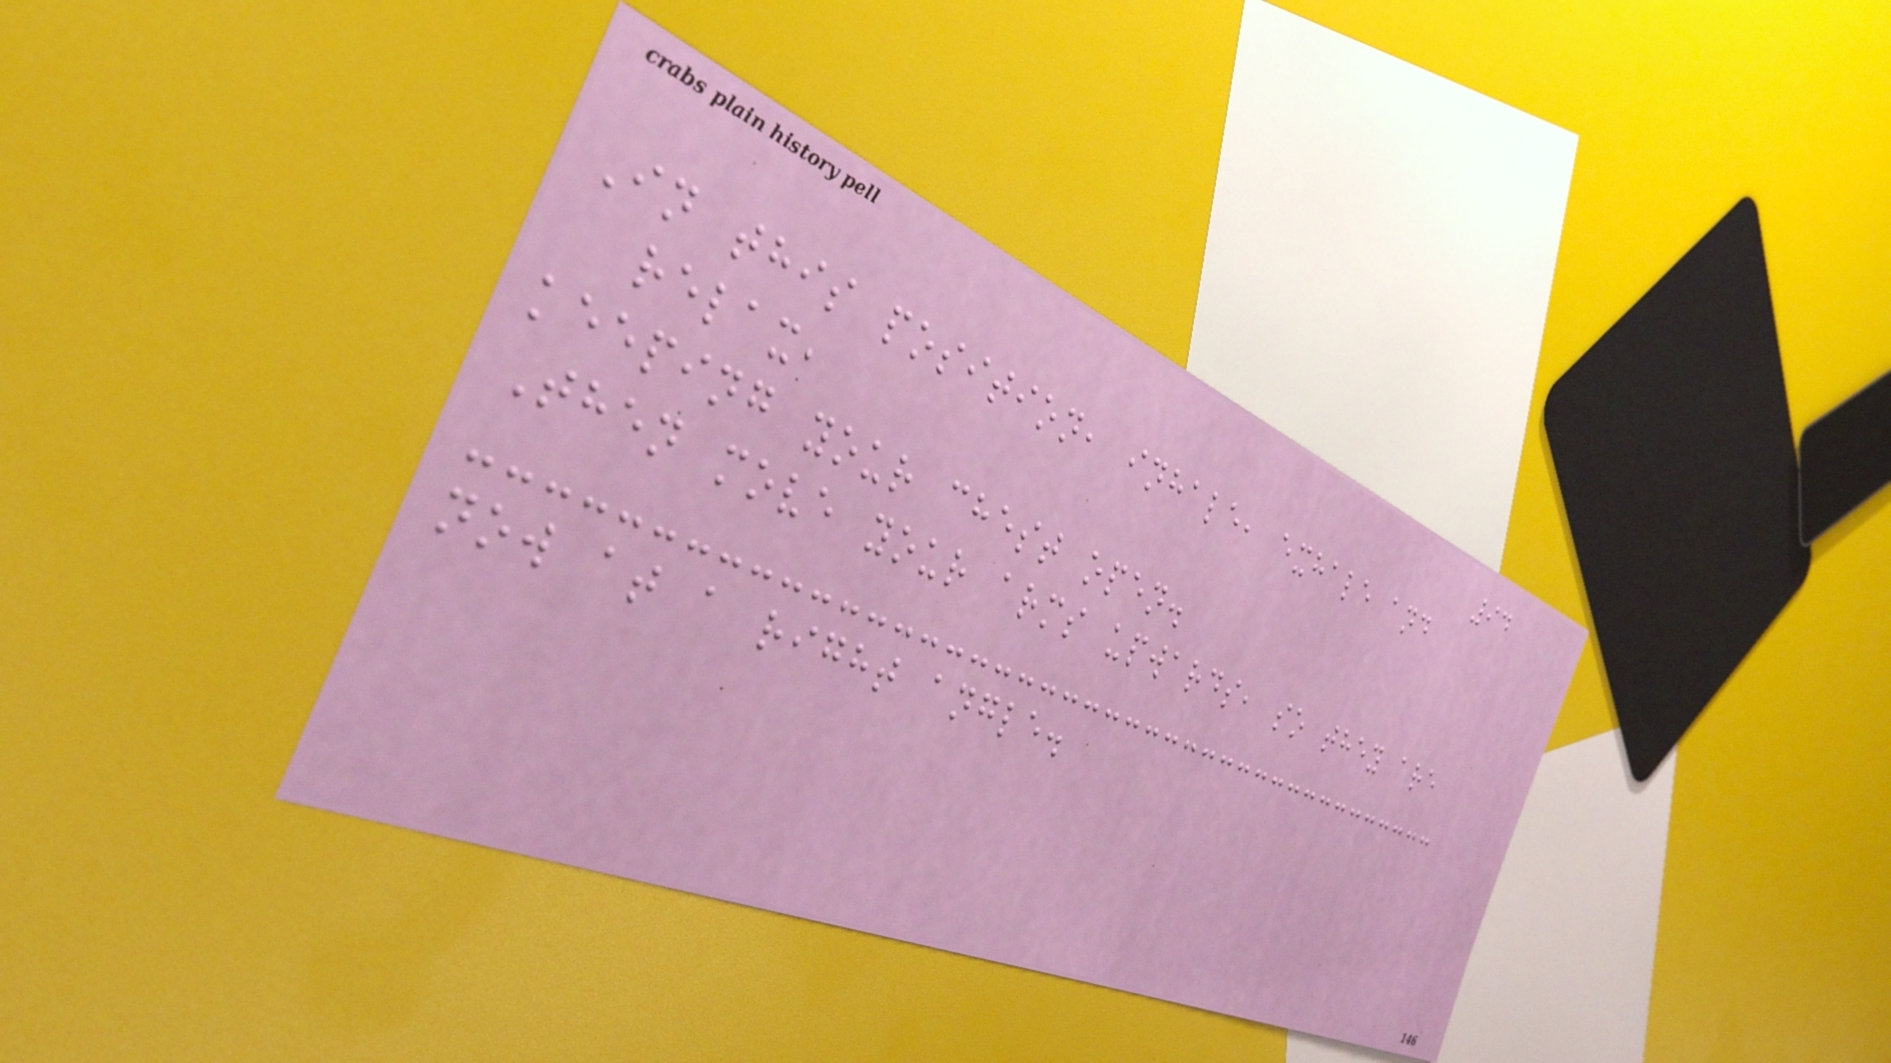94
In this position, inhale, exhale and
relax,
keeping your chest open.
Then move your arms upwards, so they are
now at a right angle.
